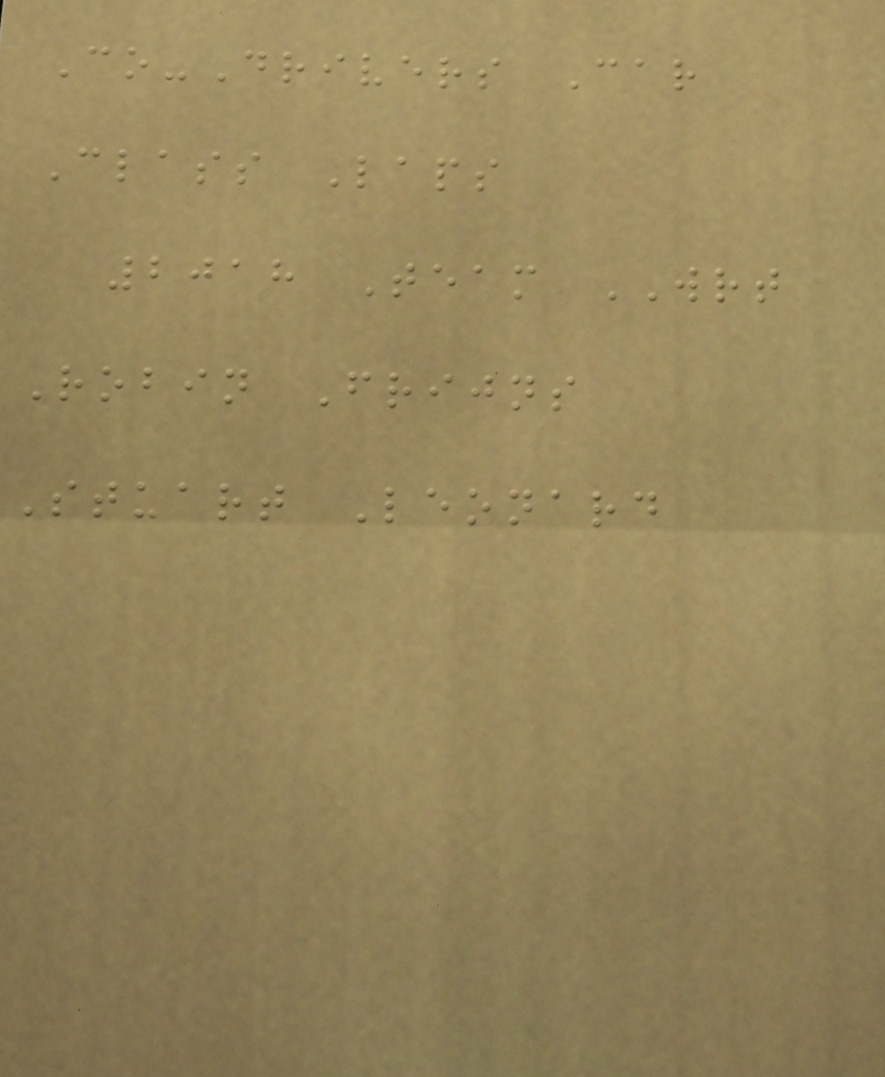Co-Drivers Car
Class Laps
2018 Team WRT
Robin Frijns
Stuart Leonard
